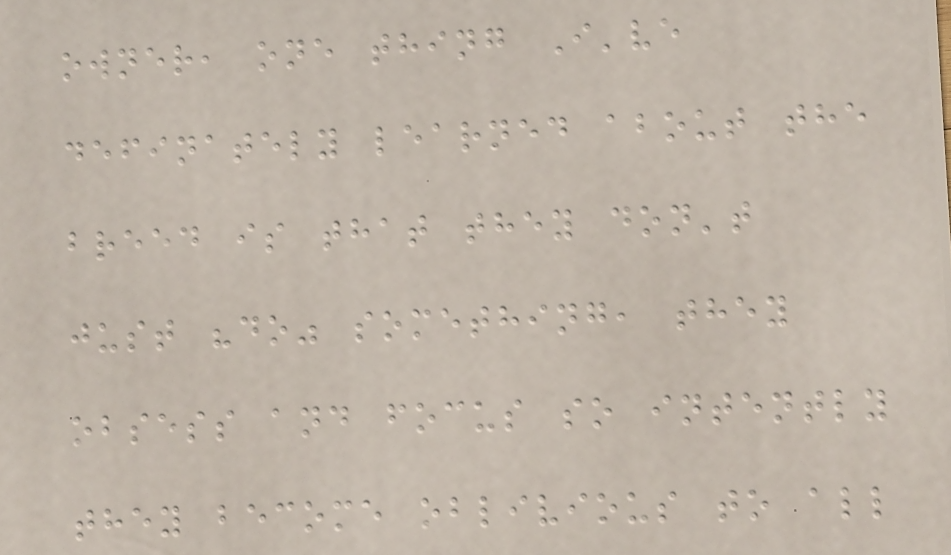owner, one thing I've
definately learned about the
breed is that they don't
just "do" something, they
obsess and focus so intently
they become oblivious to all
